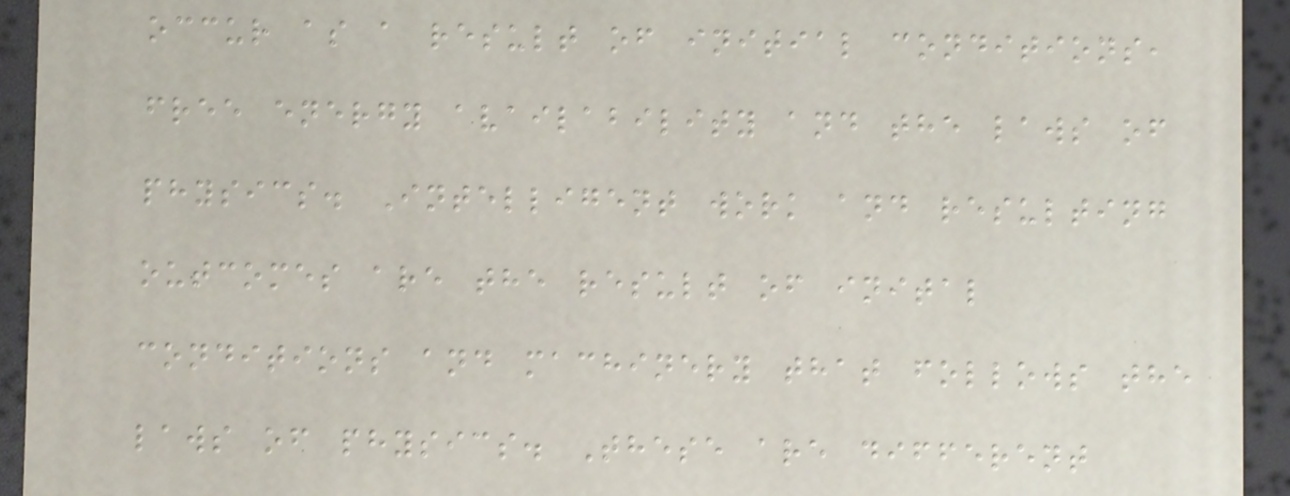occur as a result of initial conditions,
free energy availability and the laws of
physics. Intelligent work and resulting
outcomes are the result of inital
conditions and machinery that follows the
laws of physics. These are different
